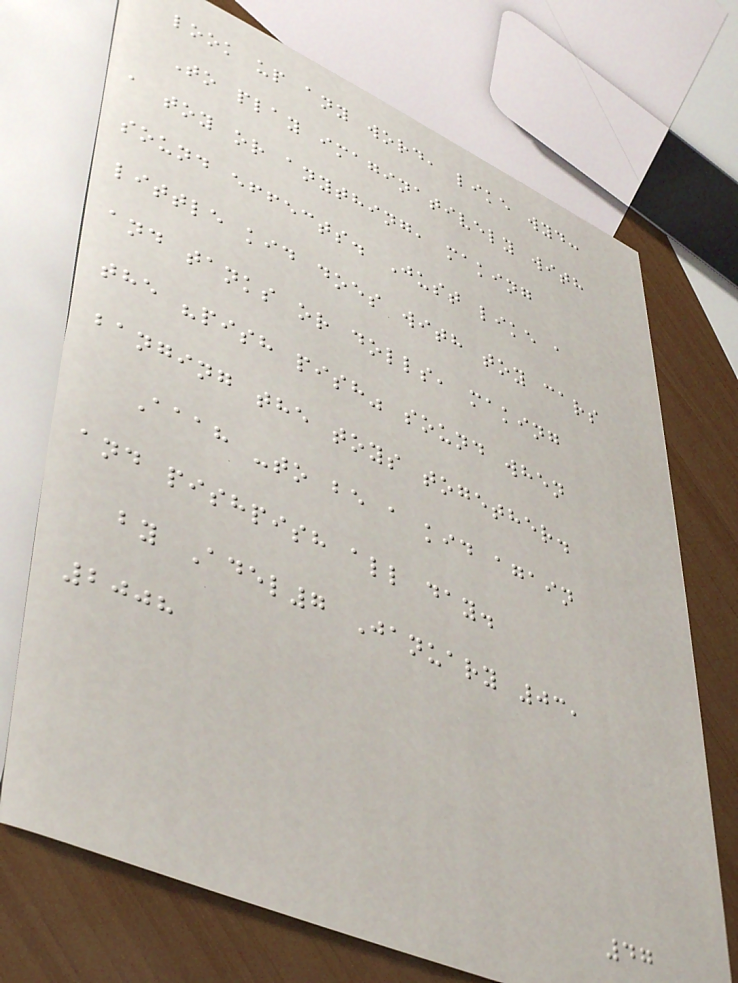look up any word, like wyd:
To play imaginatively with
a toy or anything, making
sound effects. Just like a
little kid does with toy cars
and tanks or dolls, making
the "pish pish" sound when
banging the toys together.
Aaah -to be a kid again
and pishpish all day.
by Adel7 January 03,
2008
47
